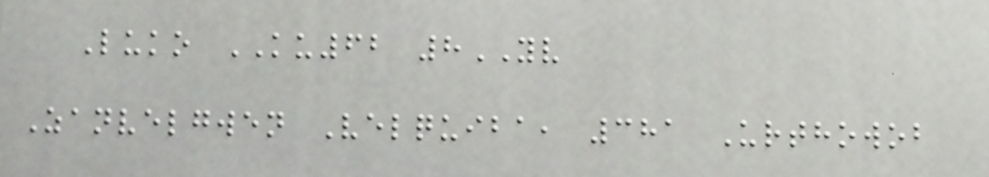Luko KU62 8YV
Zanvelgwen Velquiba, 381 Urthowob
